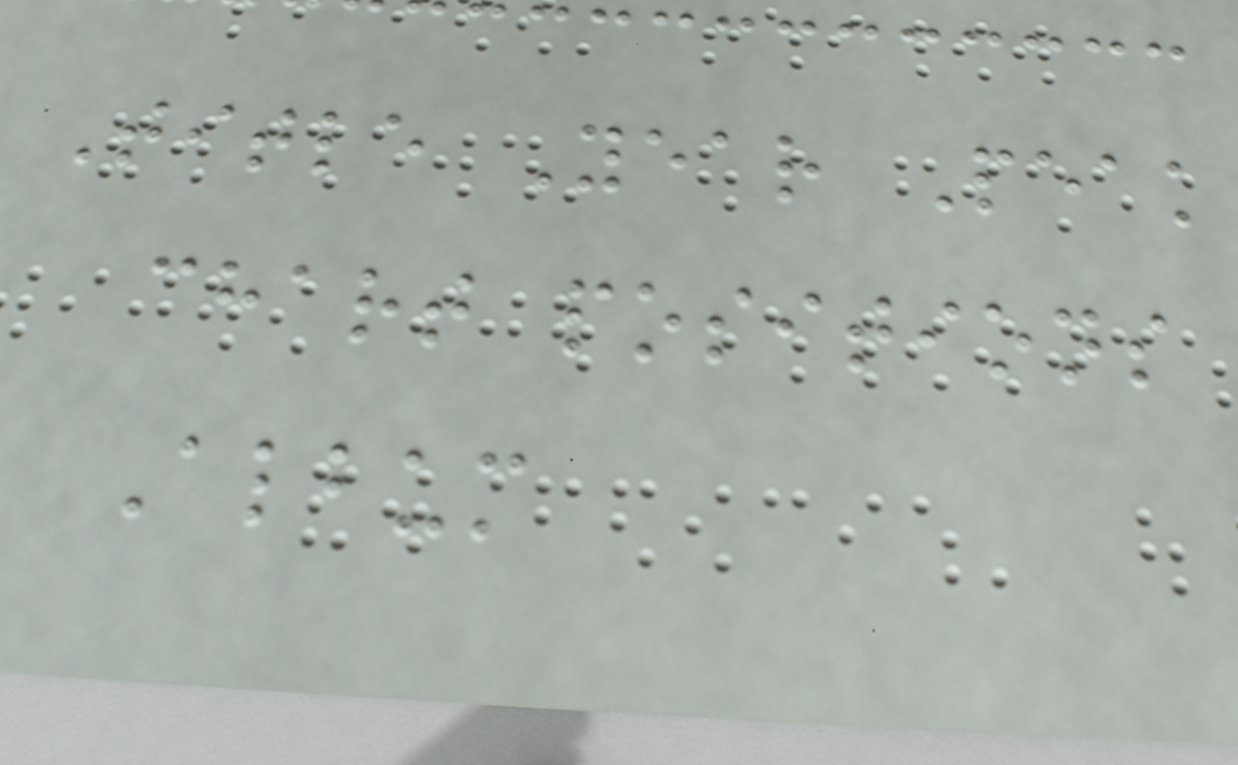Title Year Peak
chart positions
Album
